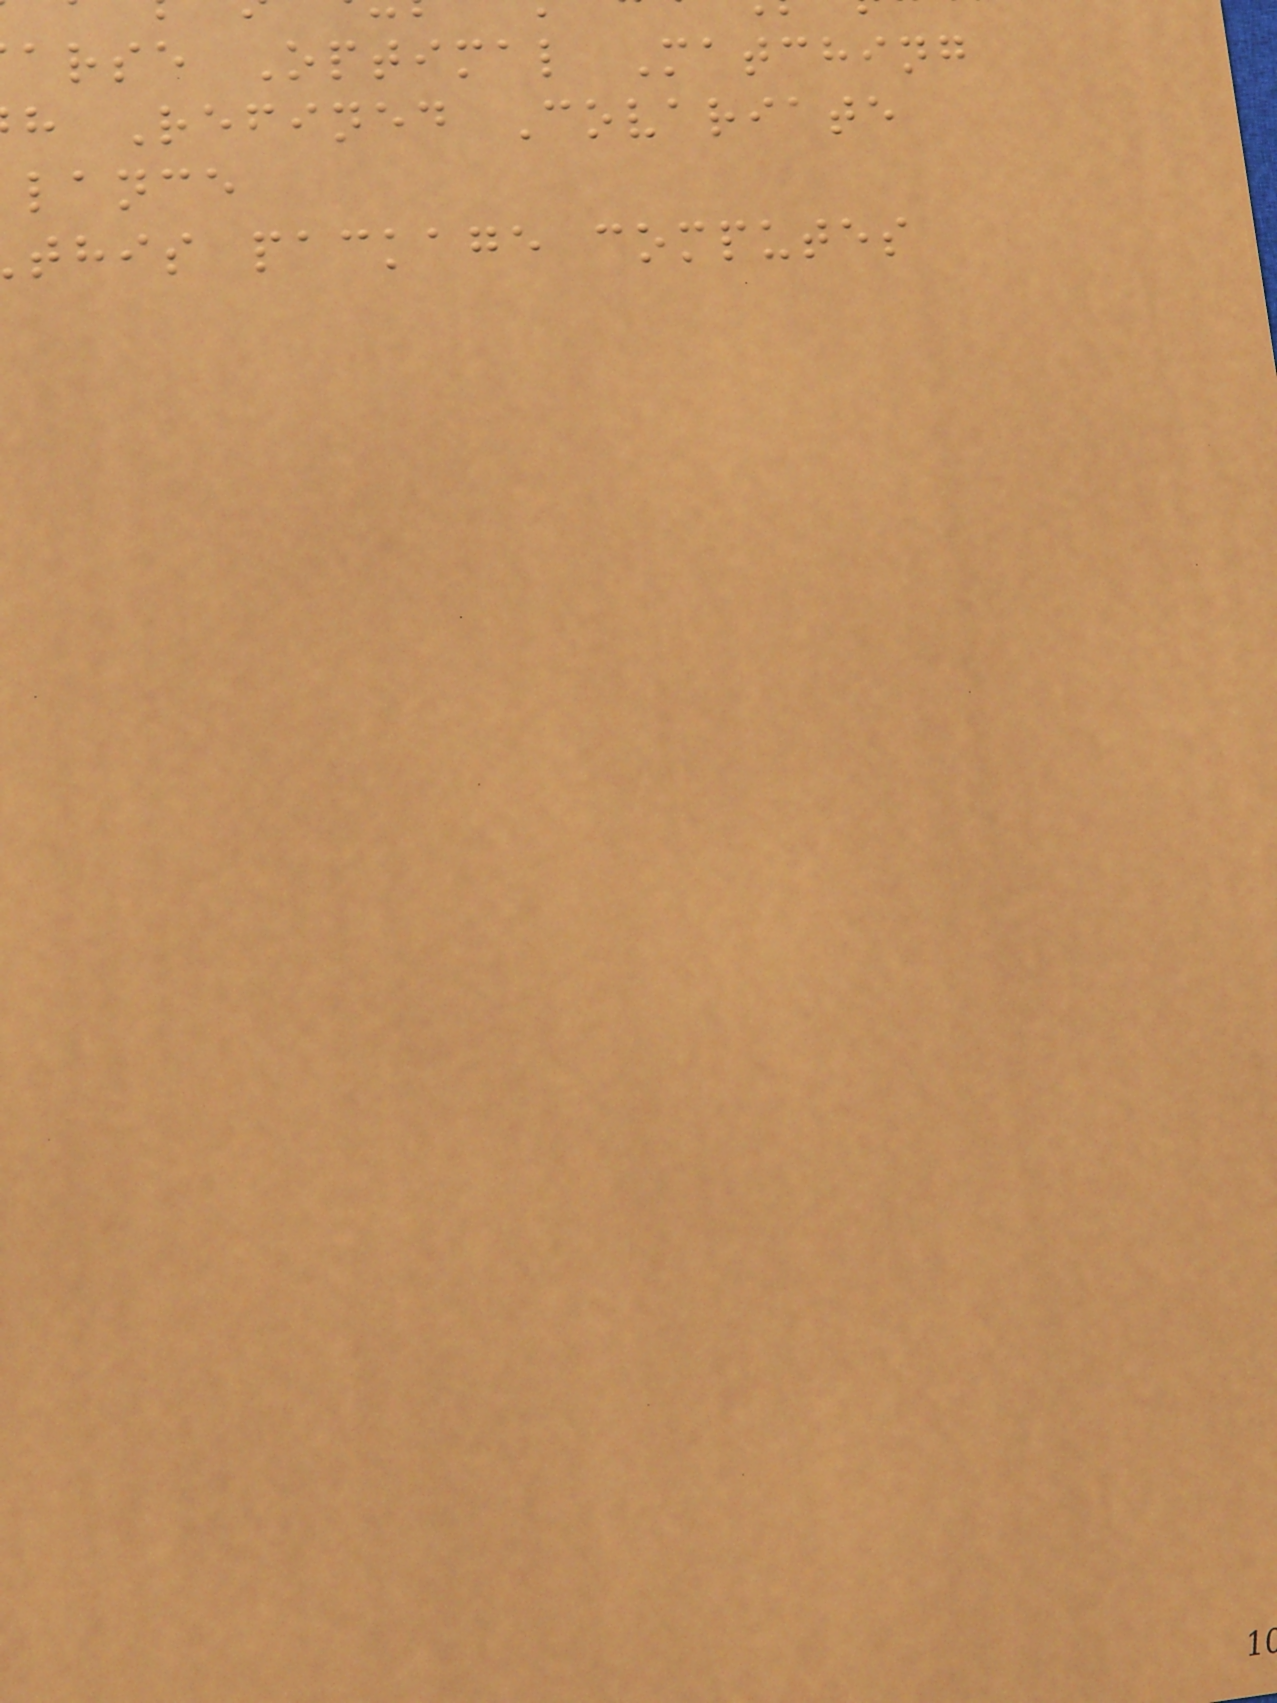arse Optimal Matching
h Refined Covariate
lance
this package computes
